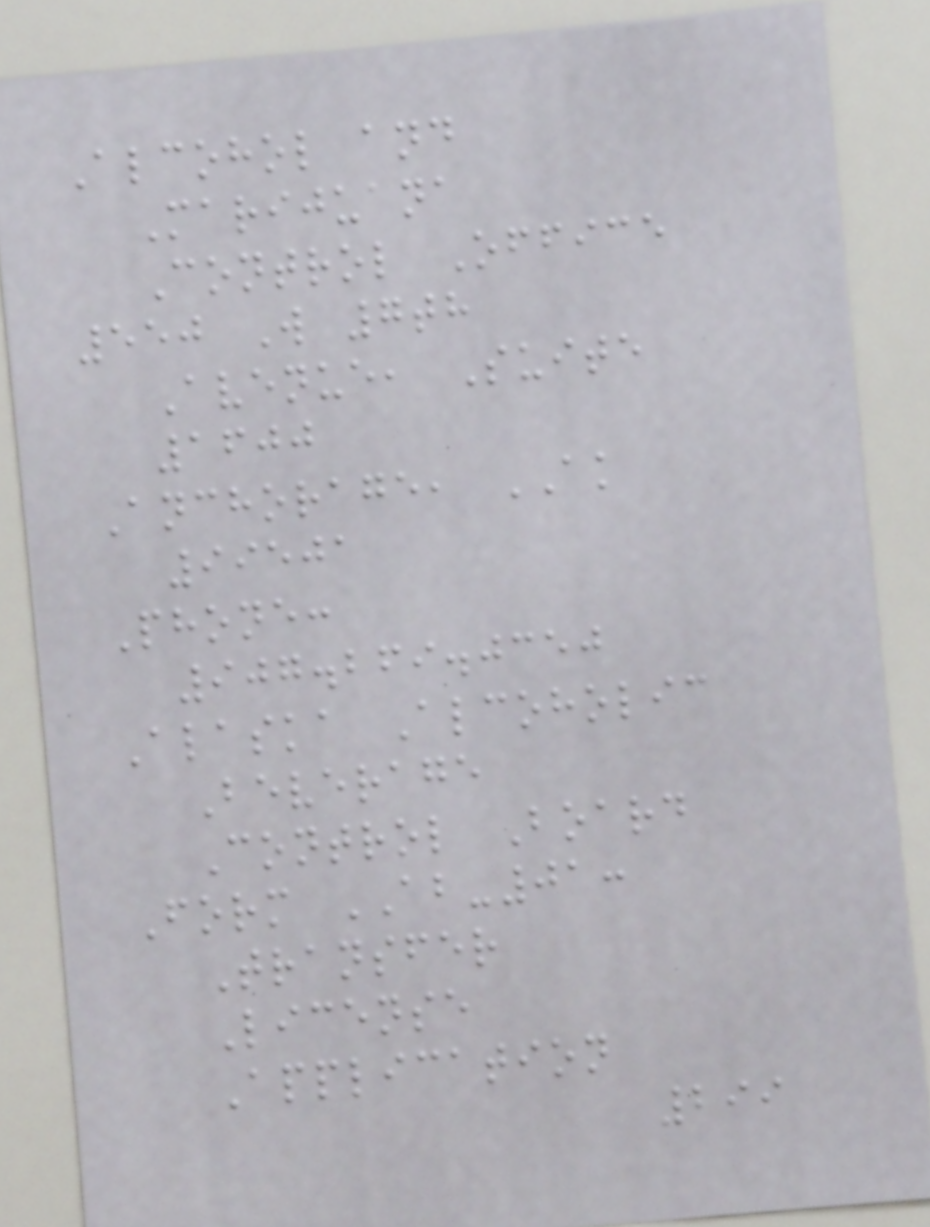Alcohol and
Marijuana
Control Office
550 W 7th
Avenue, Suite
1600
Anchorage, AK
99501
Phone:
907.269.0350
Alaska Alcoholic
Beverage
Control Board
Form AB-01:
Transfer
License
Application
299
